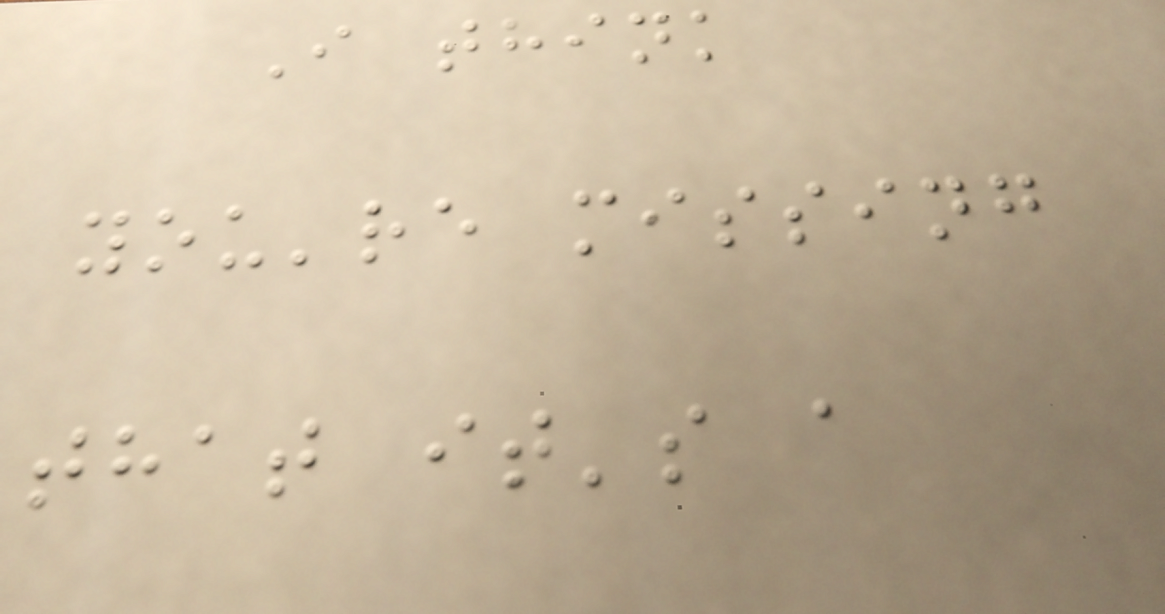I think
you're missing
that it's a
